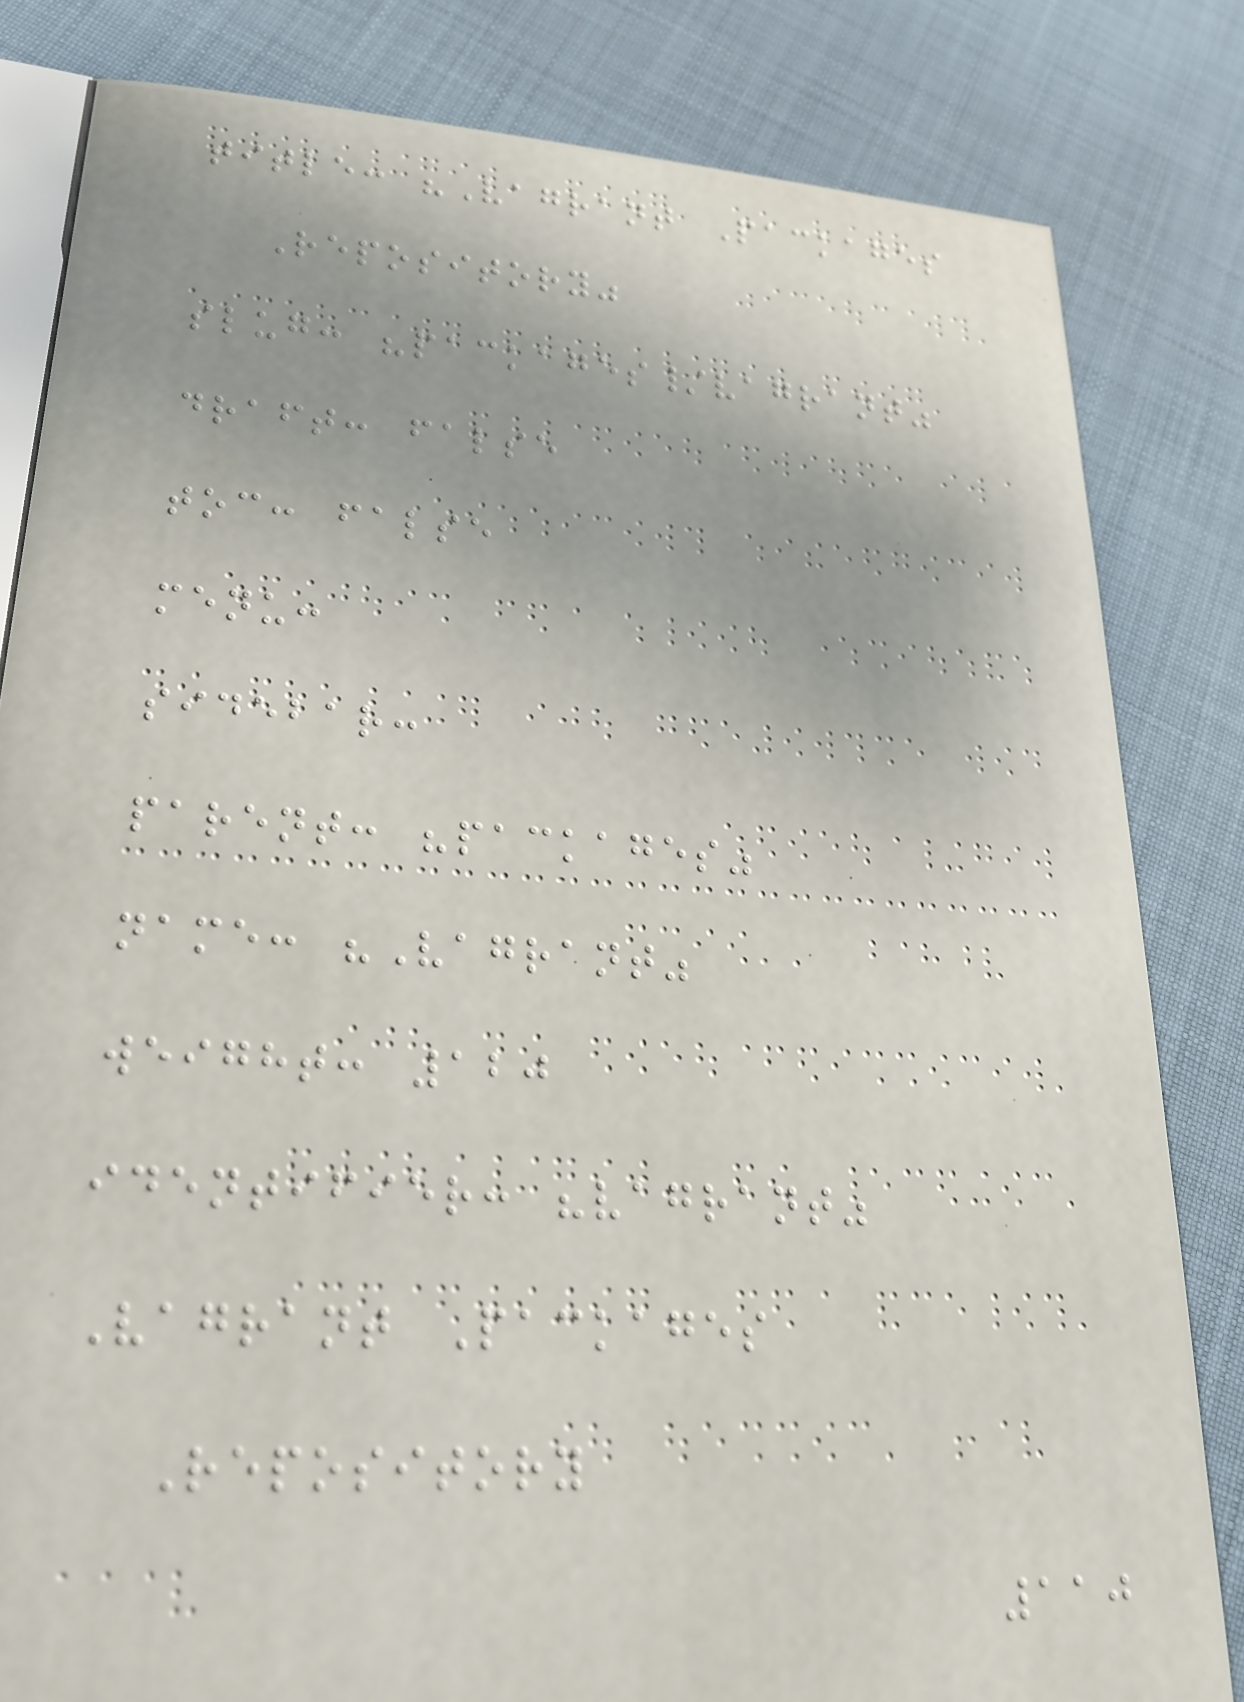title: "Vagrant Packages
Repository"
slug: "packages/vagrant"
draft: false
toc: false
menu:
sidebar:
parent: "packages"
name: "Vagrant"
weight: 120
identifier: "vagrant"
Vagrant Packages
Repository
110
